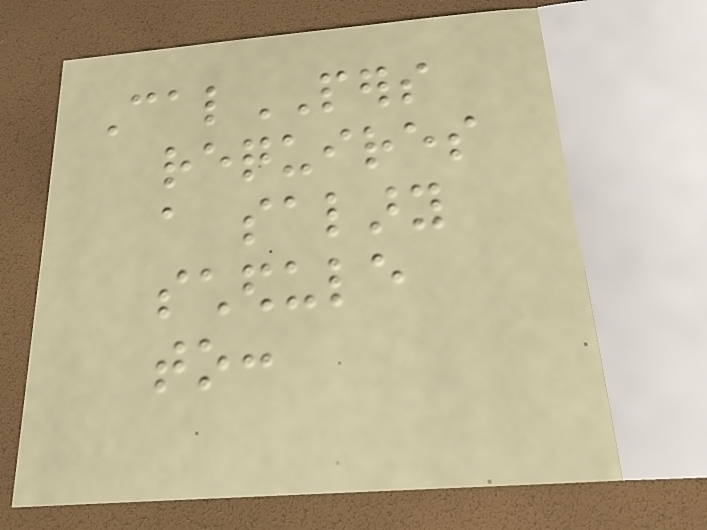CalPERS
requires
a salary
schedule
to:
